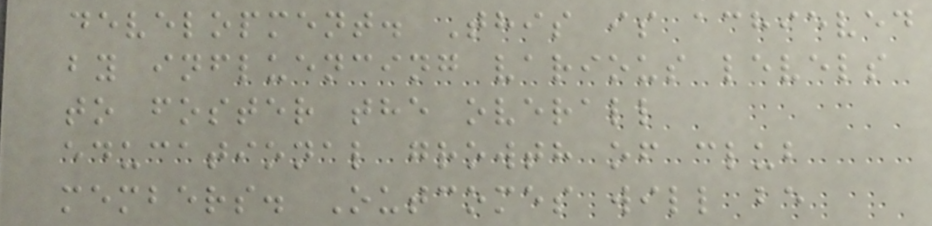development. This is achieved
by influencing various levels
to foster the overall
educational growth of club
members. Outcomes will be
